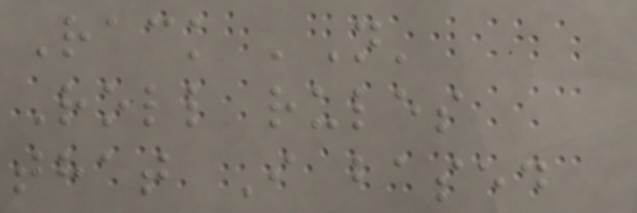Rack 'N'
Roll rules
that I based
